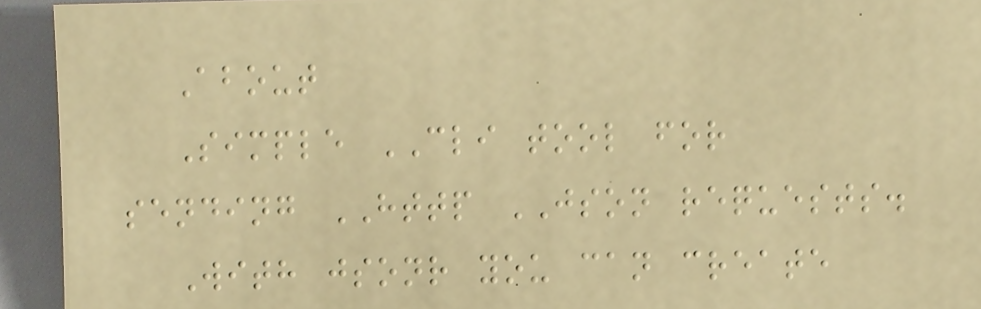About
Simple CLI tool for
sending HTTP JSON requests.
With jsonr you can create
